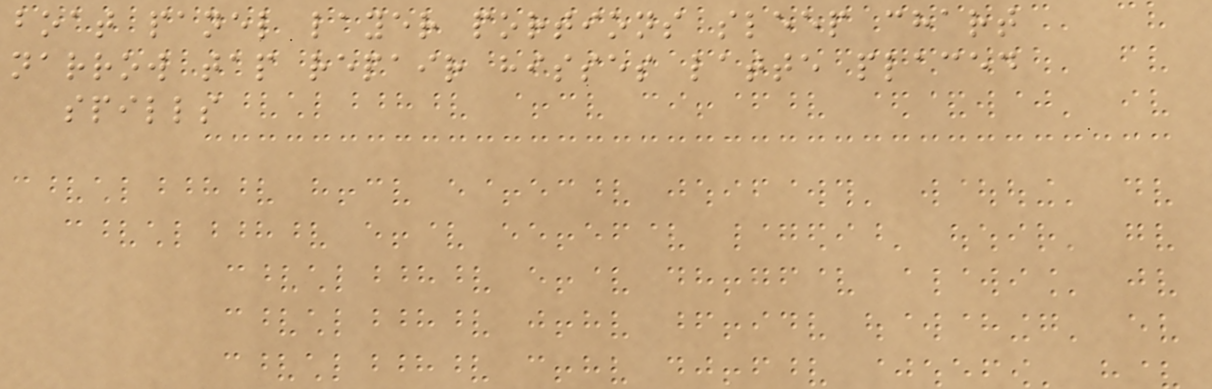boat panel layer portions sleep chart
narrow tap repair hisses latte placed
spills
